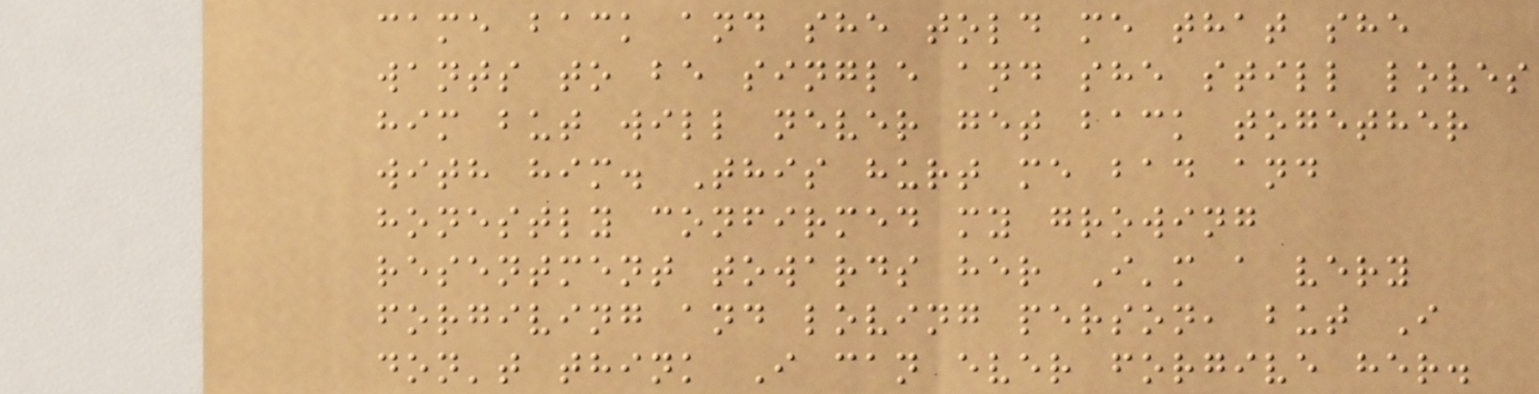came back and she told me that she
wants to be single and she still loves
him but will never get back together
with him. This hurt me bad and
honestly confirmed my growing
resentment towards her I'm a very
forgiving and loving person, but I
don't think I can ever forgive her.
